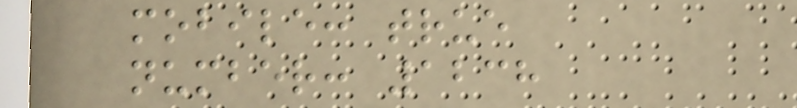mobile: true
number: 1238
